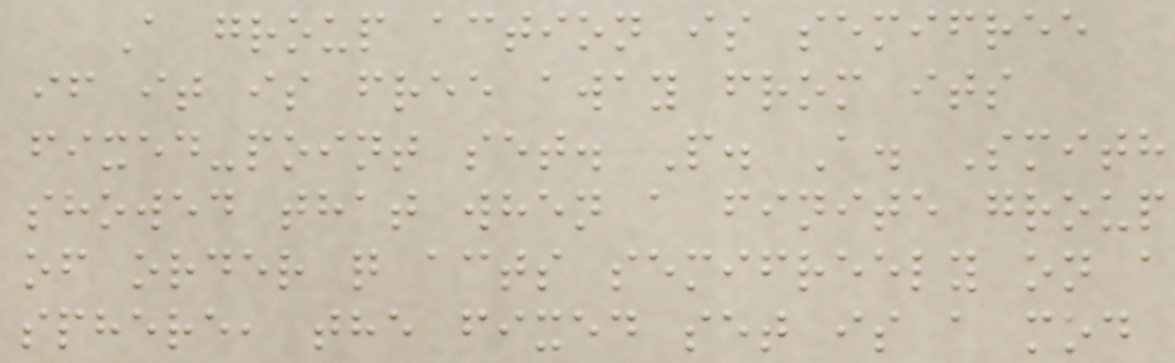A group action is semifree
if it is free away from its
fixed-point set. P. A. Smith
showed that when a finite group
of order q acts semifreely on a
sphere, the fixed set is a mod
